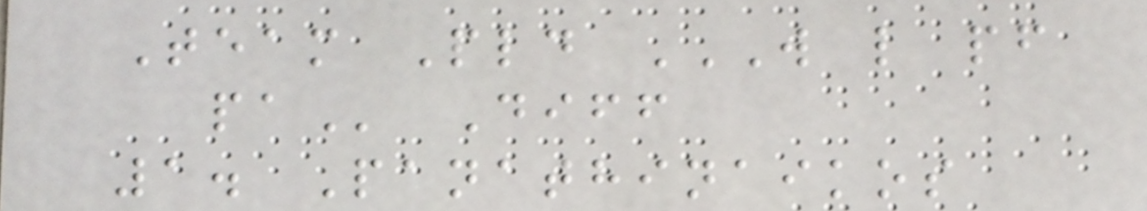Team Pld W L PF
PA Diff
1. Panathinaikos
